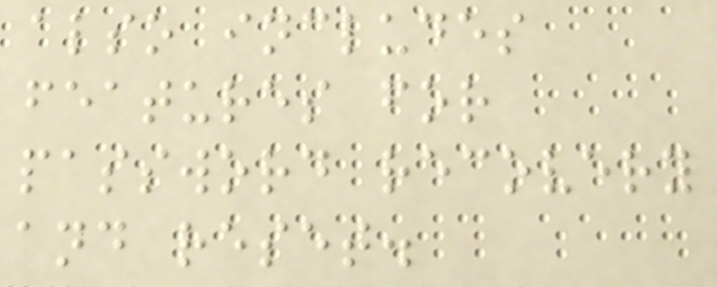also includes
features for
password recovery
and reset.
